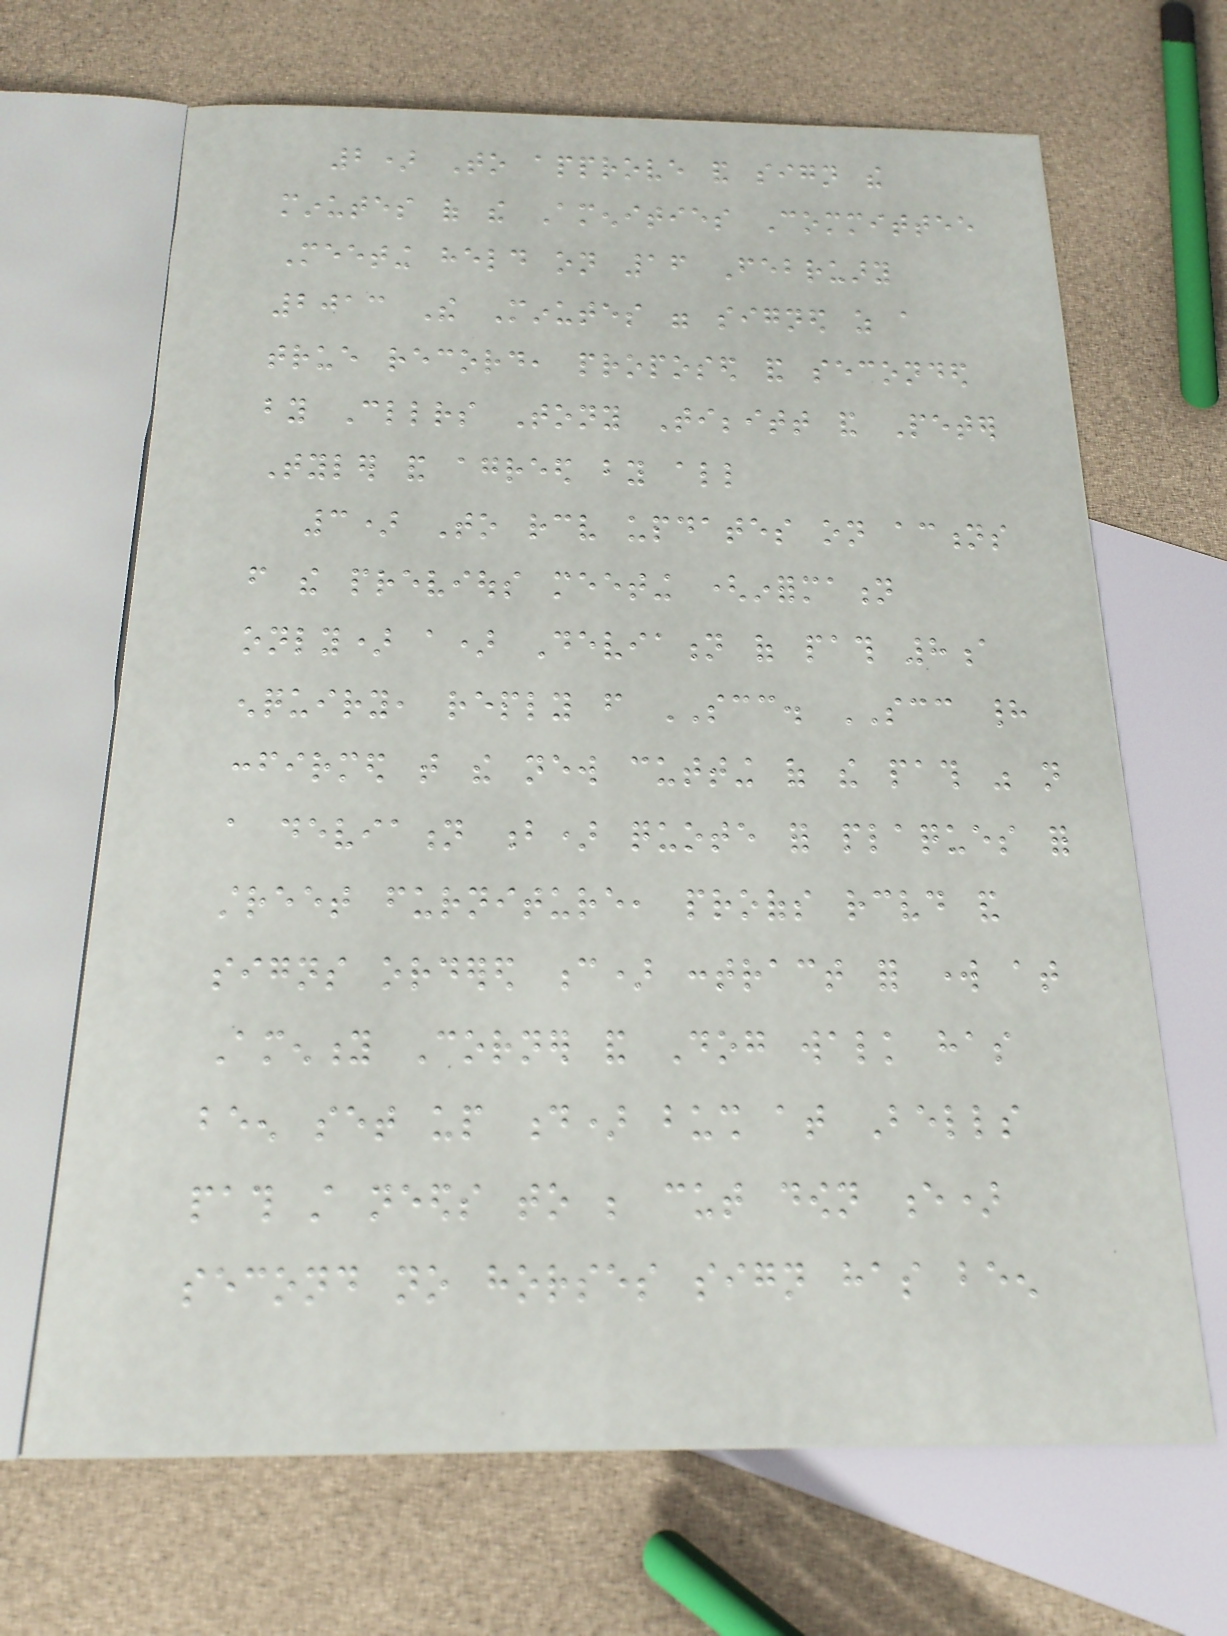2) To approve and sign the
minutes of the Amenities Committee
Meeting held on 16 February
2013 The Minutes were signed as a
true record, proposed and seconded
by Cllrs Tony Tibbitt and Peter
Tyler and agreed by all
3) To receive updates on actions
from the previous meeting (information
only) a) Deviation of path 8a
enquiry, reply from SCC. SCC had
confirmed that the new cutting of the path was not
a deviation b) quote for plaques for
street furniture, proofs received and
signs ordered c) contract for work at
Amenity Corner and Dog walk has
been set up d) bush at Bells
path still needs to be cut down e)
second no horses sign has been
